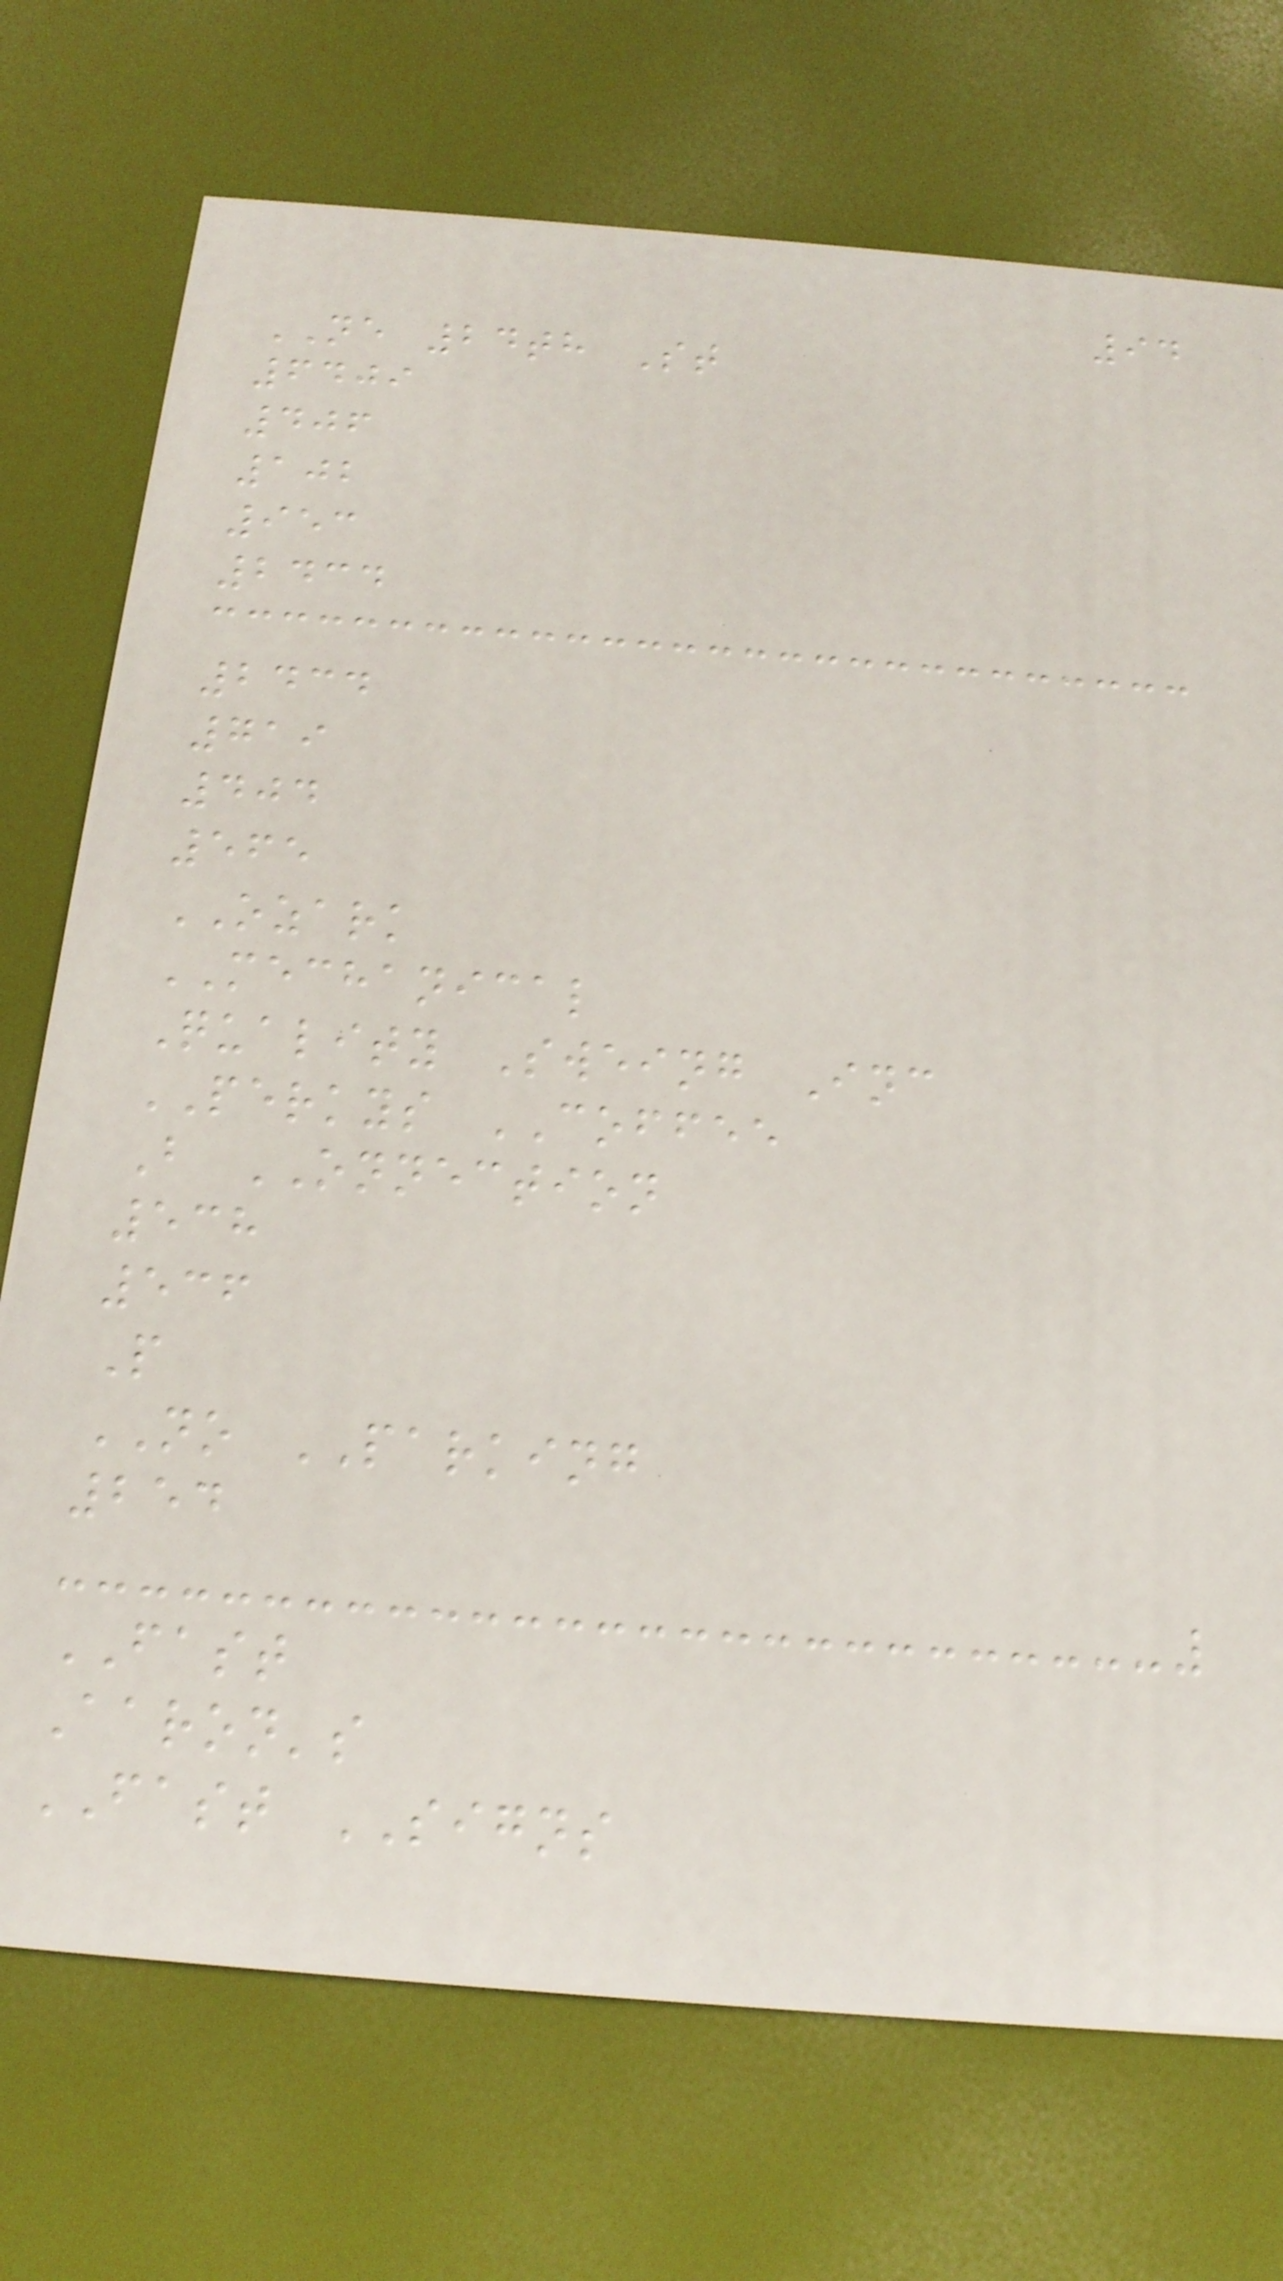94
NE 24th St
6409
406
102
953
2434
2434
719
404
565
OZARK
MECHANICAL
Quality Sweing Inc
PERKYS COFFEE
B ONNECTION
538
536
P
NO PARKING
254
FAST
Aaron's
FAST SIGNS
